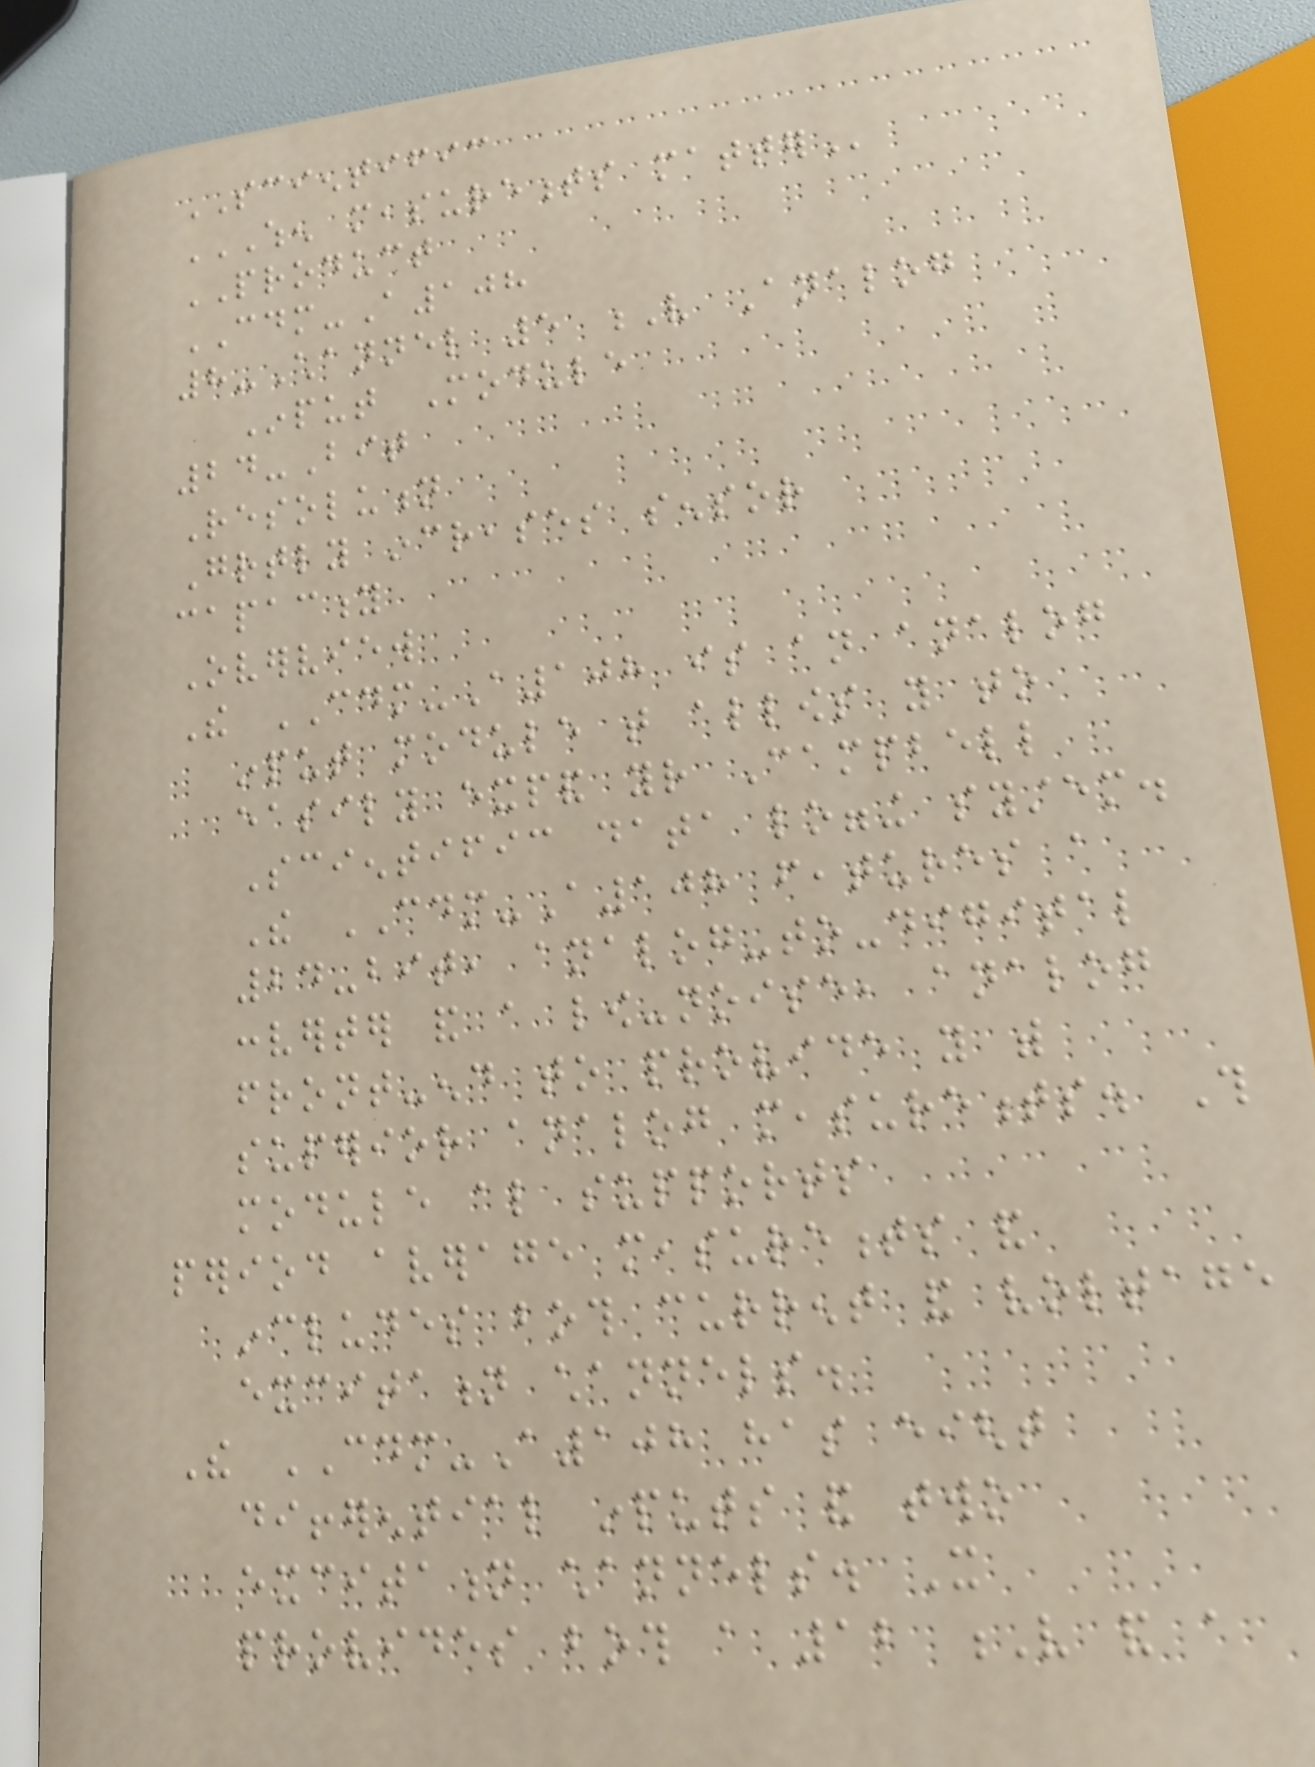SCIENTIFIC
WHEN MEASUREMENTS MATTER
PRODUCT
CDM-A108
8-Channel 5 V Analog
Input Module
24-Bit
Resolution
Greatly increases sensor
capacity
Overview
The CDM-A108 is an analog
input module that allows you to
easily expand your Campbell
Scientific data logging system.
The CDM-A108 features a
24-bit, analog-to-digital
converter and a low-noise, analog
front-end to provide you with
superior analog measurements. This
module also supports
period average measurements and
includes both current and voltage
excitation channels.
The CDM-A108 has eight
differential inputs and two
excitation channels. It
provides both a 12 V and a
